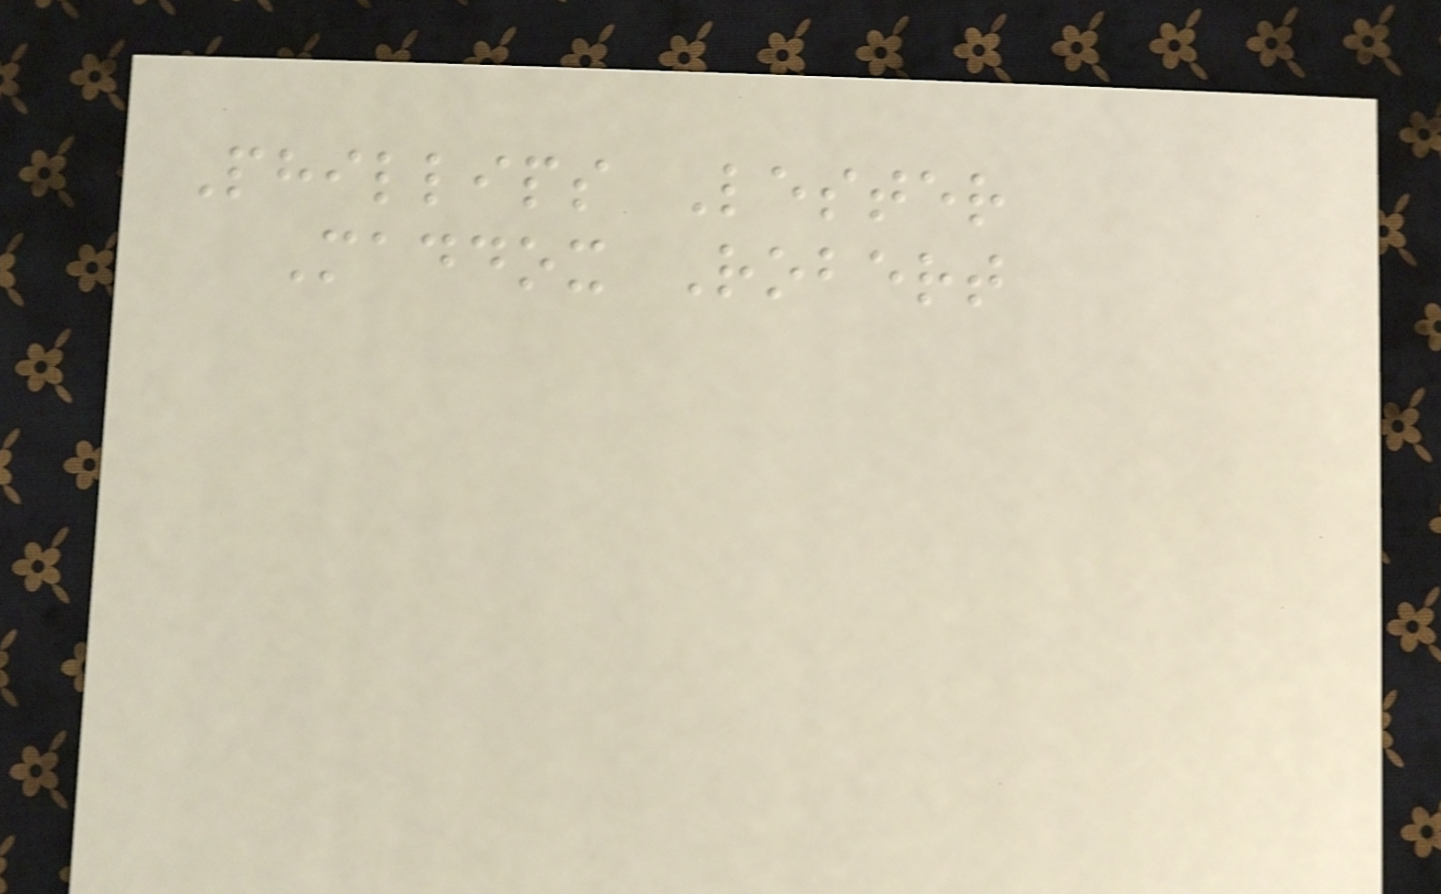Phillips Lester
Maddox Robert
